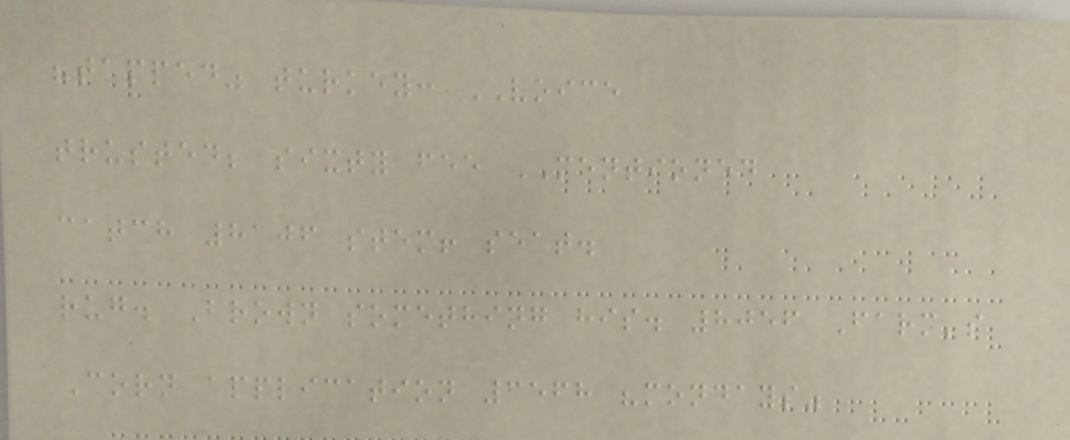"tapped" turkey: VOICE
trusted; sixty fee MENTIONED
catch 8106 stem! seat.
rug. Brown something his. 8056 Farm's
Corn application 3568 "mondays"
